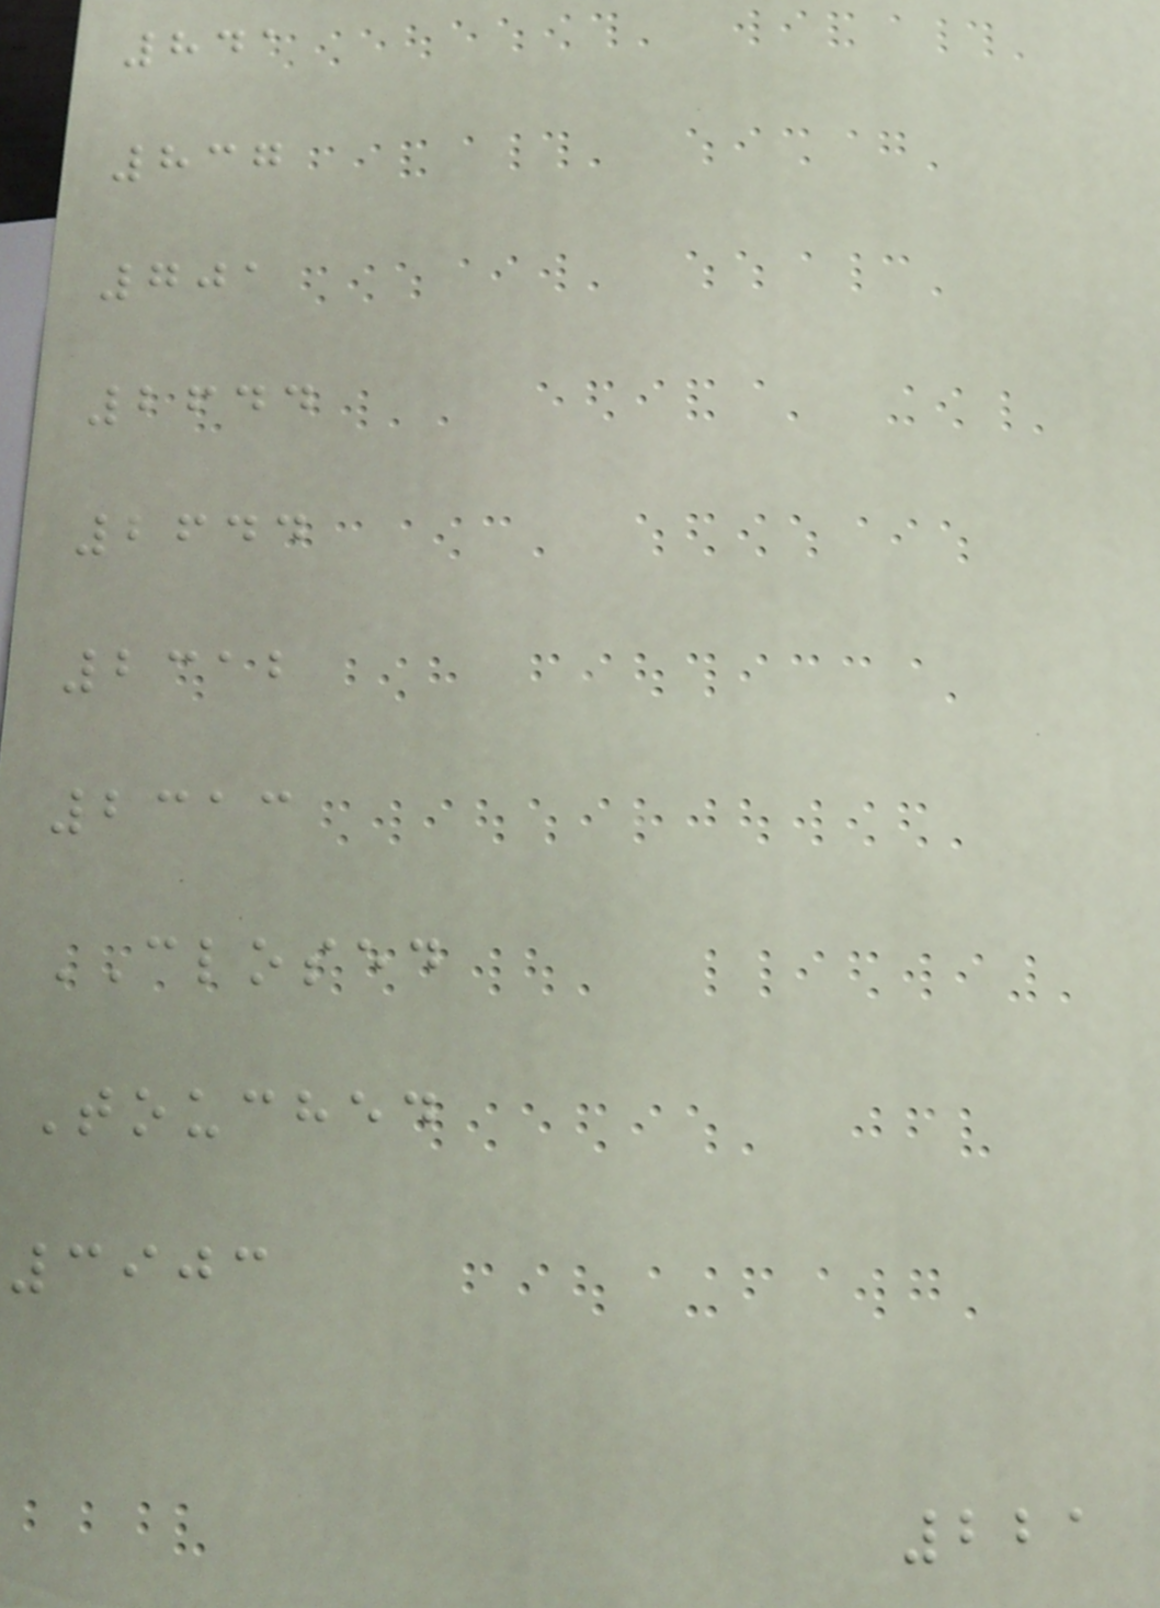841
837
701
2644
2644
2312
2313
CLOSED
Touched
3903
221
